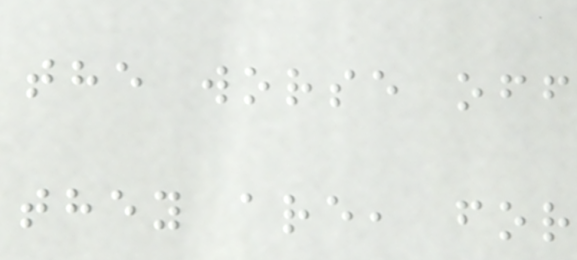the worse off
they are, for
